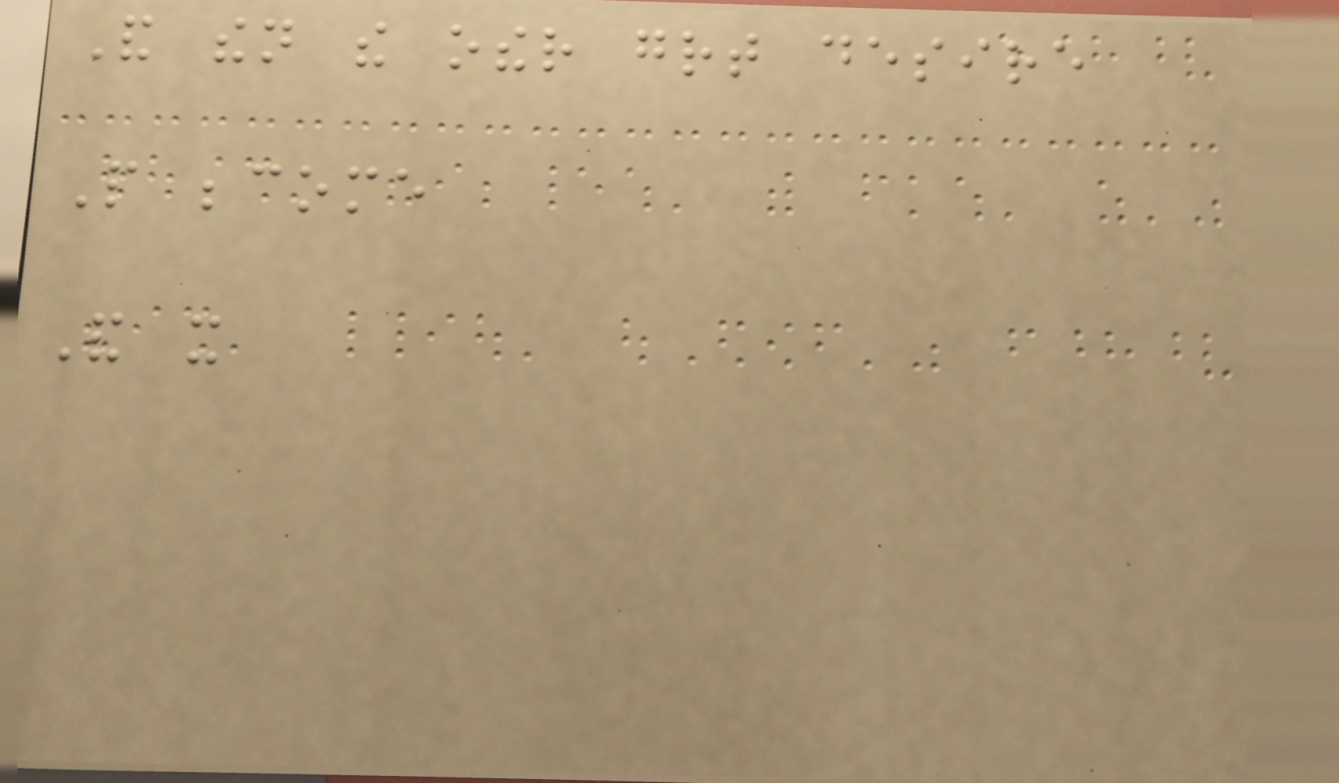And then the other great desire
People become
And it
